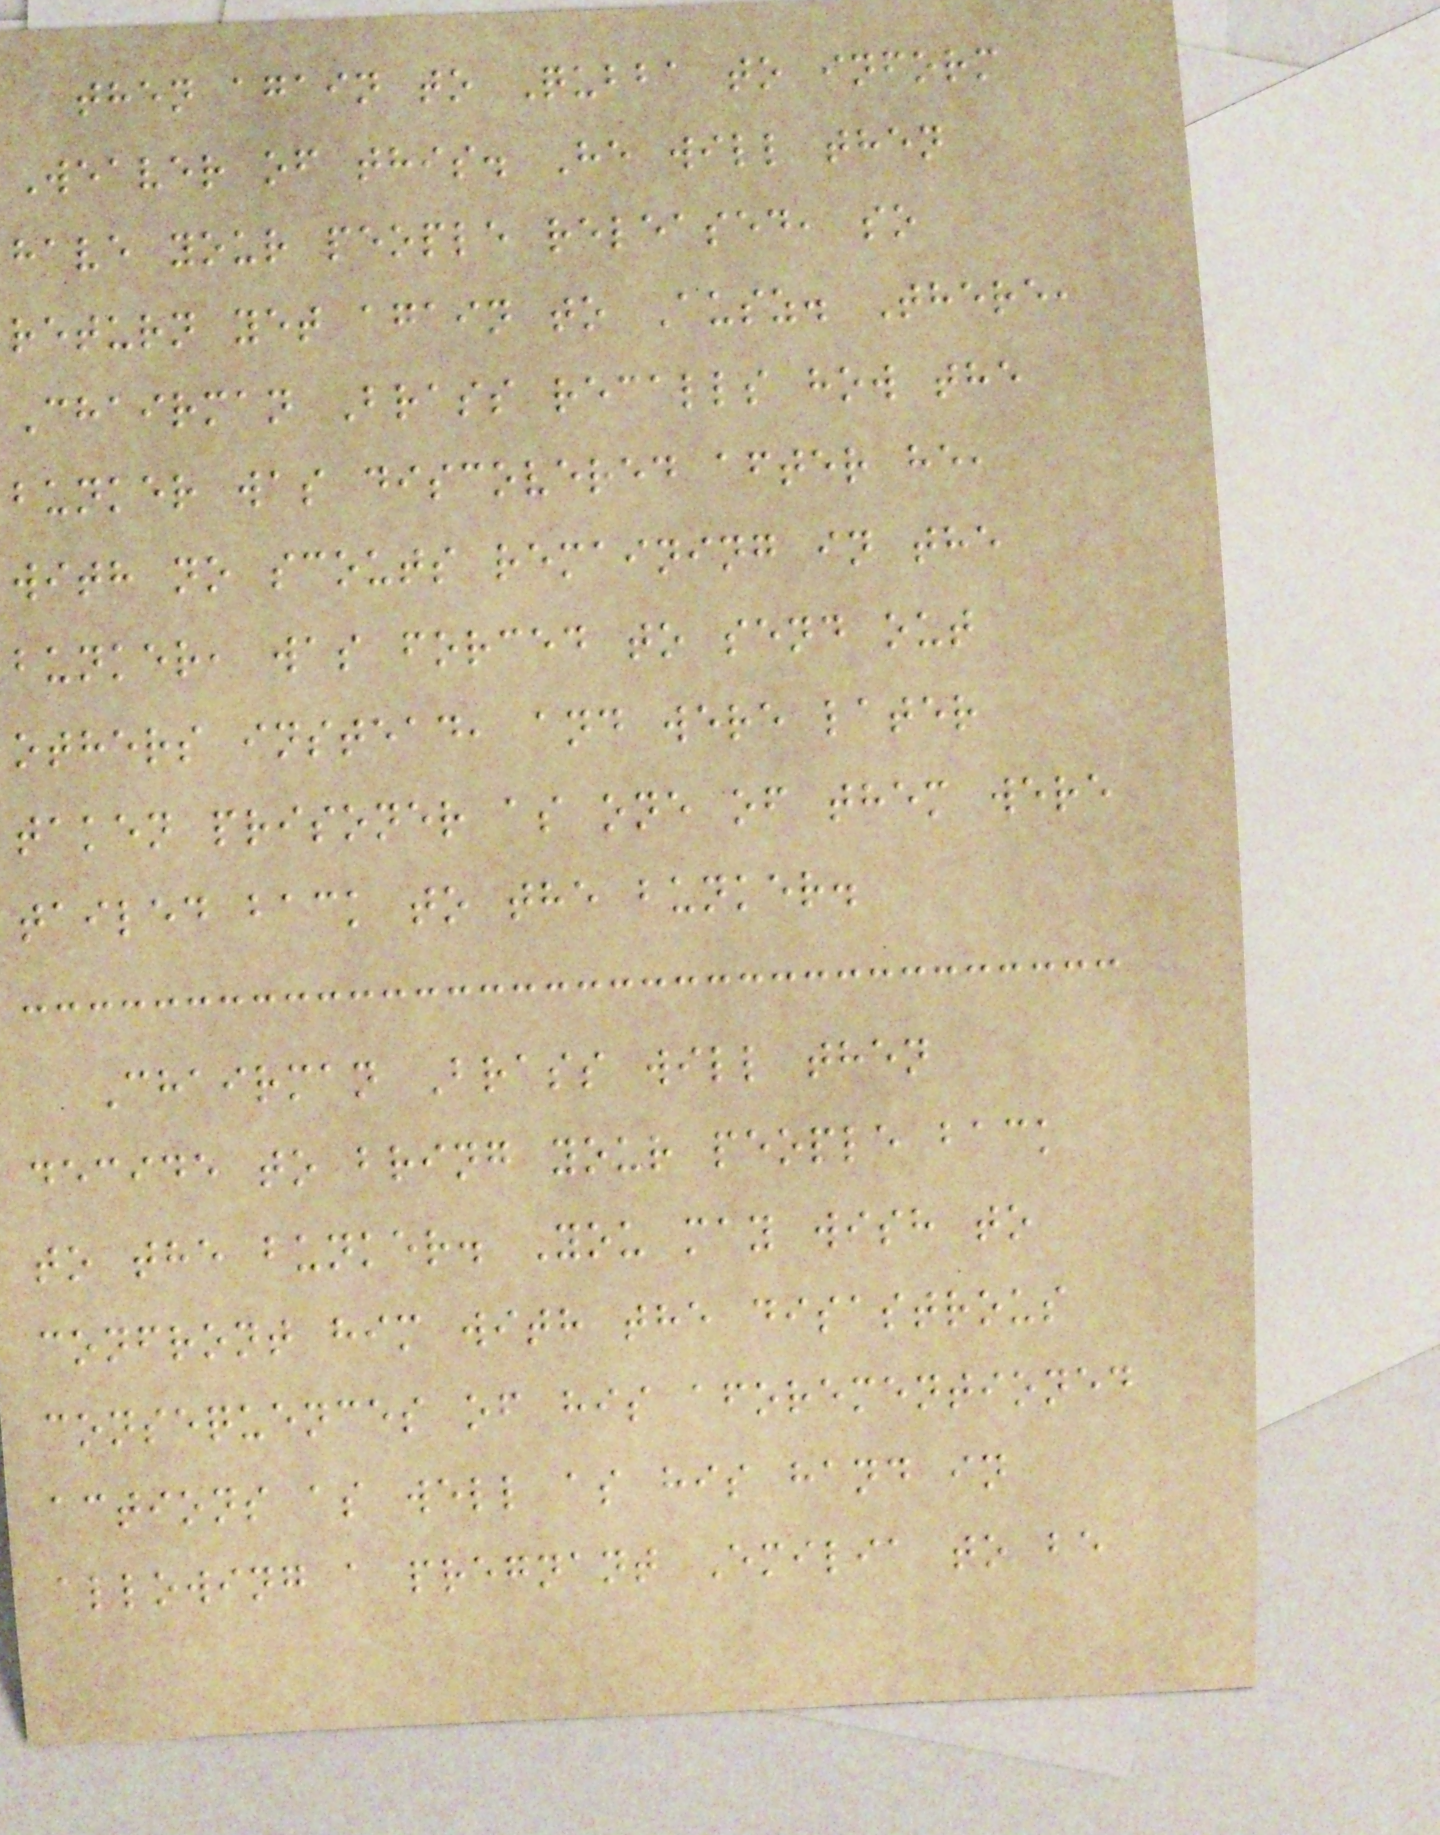then again to Qubba to inform
Weaver of this. He will then
have your people released, so
return yet again to Ausz. There,
Chairman Brass recalls how the
bunker was discovered after he,
with no scouts remaining in the
bunker, was forced to send out
others instead, and were later
taken prisoner as one of them were
tailed back to the bunker.
Chairman Brass will then
decide to bring your people back
to the bunker. You may wish to
confront him with the disastrous
consequences of his aforementioned
actions as well as his hand in
allowing a pregnant Emilia to be
